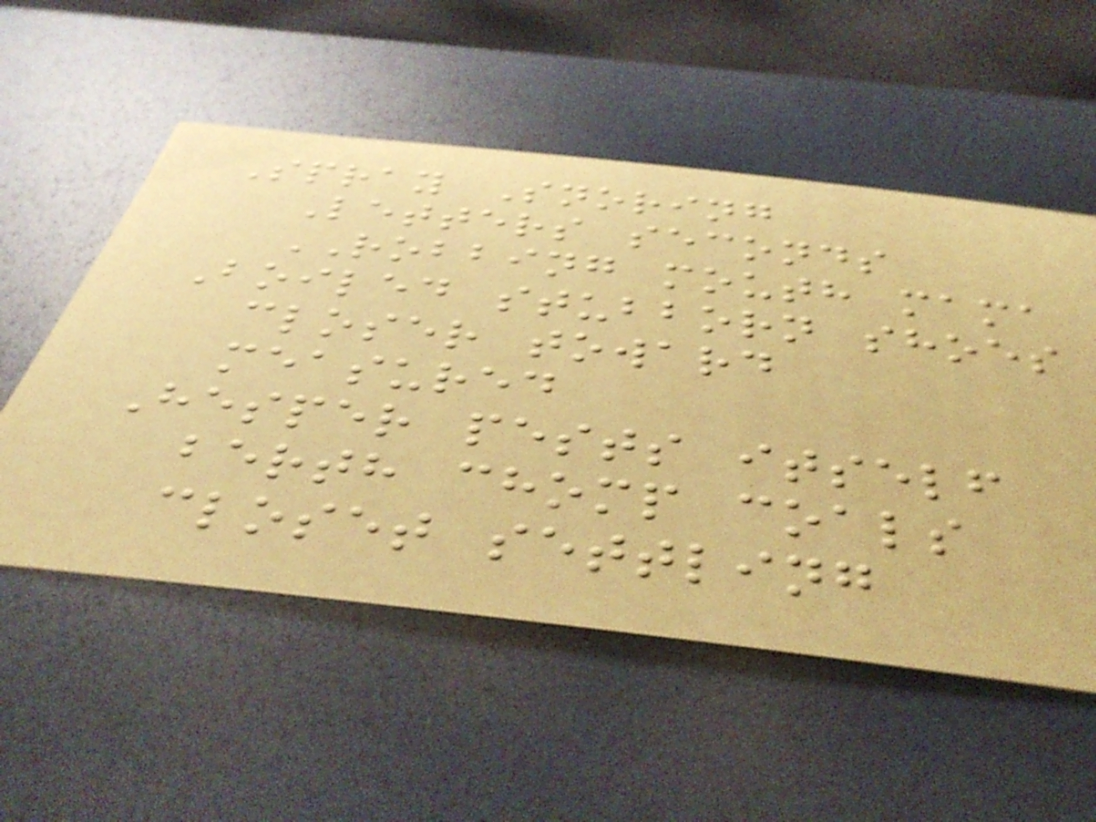Spray Snoring
Letters seconds
ROBBING mouth mama
Boiled stubborn shoes
closer toward
measured
Hesper pests itself
berth chomp coals
closet settling
